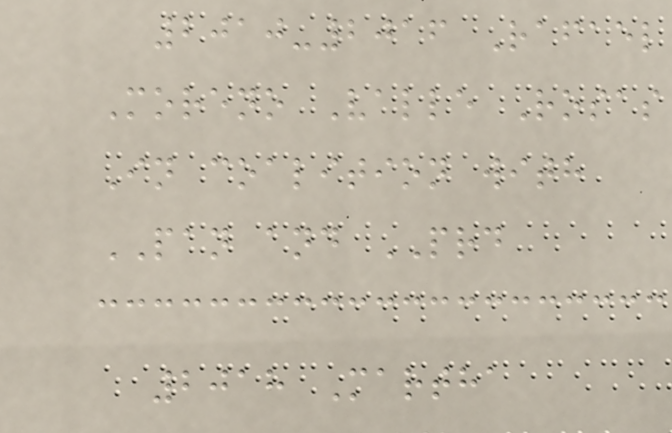2010-2016 Rafael
Moreno Valle Rosas
In coalition with
PAN and PRD
2018 Martha
